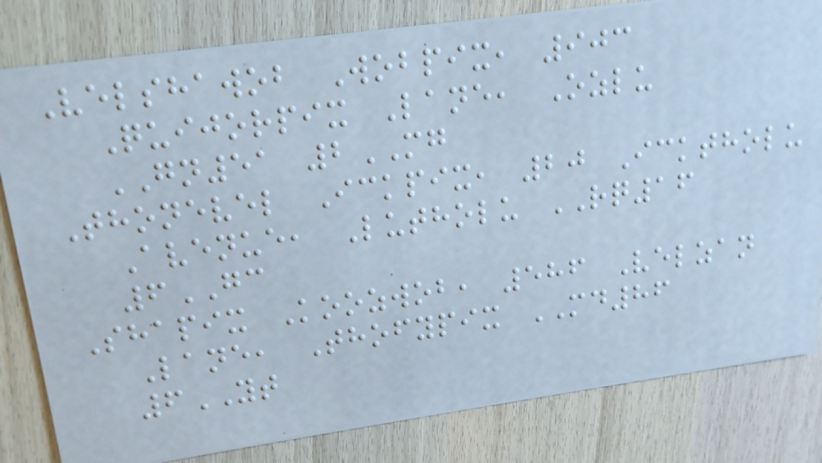Velshawob Wobpix, 903
Quijorpix Lane, Ozlu
GN51 2MG
Thonevel Ickpix, 20 Icktholu
Avenue, Lutholu RQ16
6GC
Shapix Koozwob, 586 Velzan
Lane, Thofypix MD86
6YT
